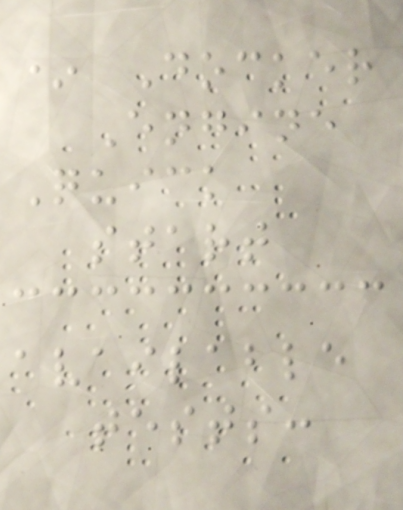* Docker
Engine
Quick
start
available
tests:
